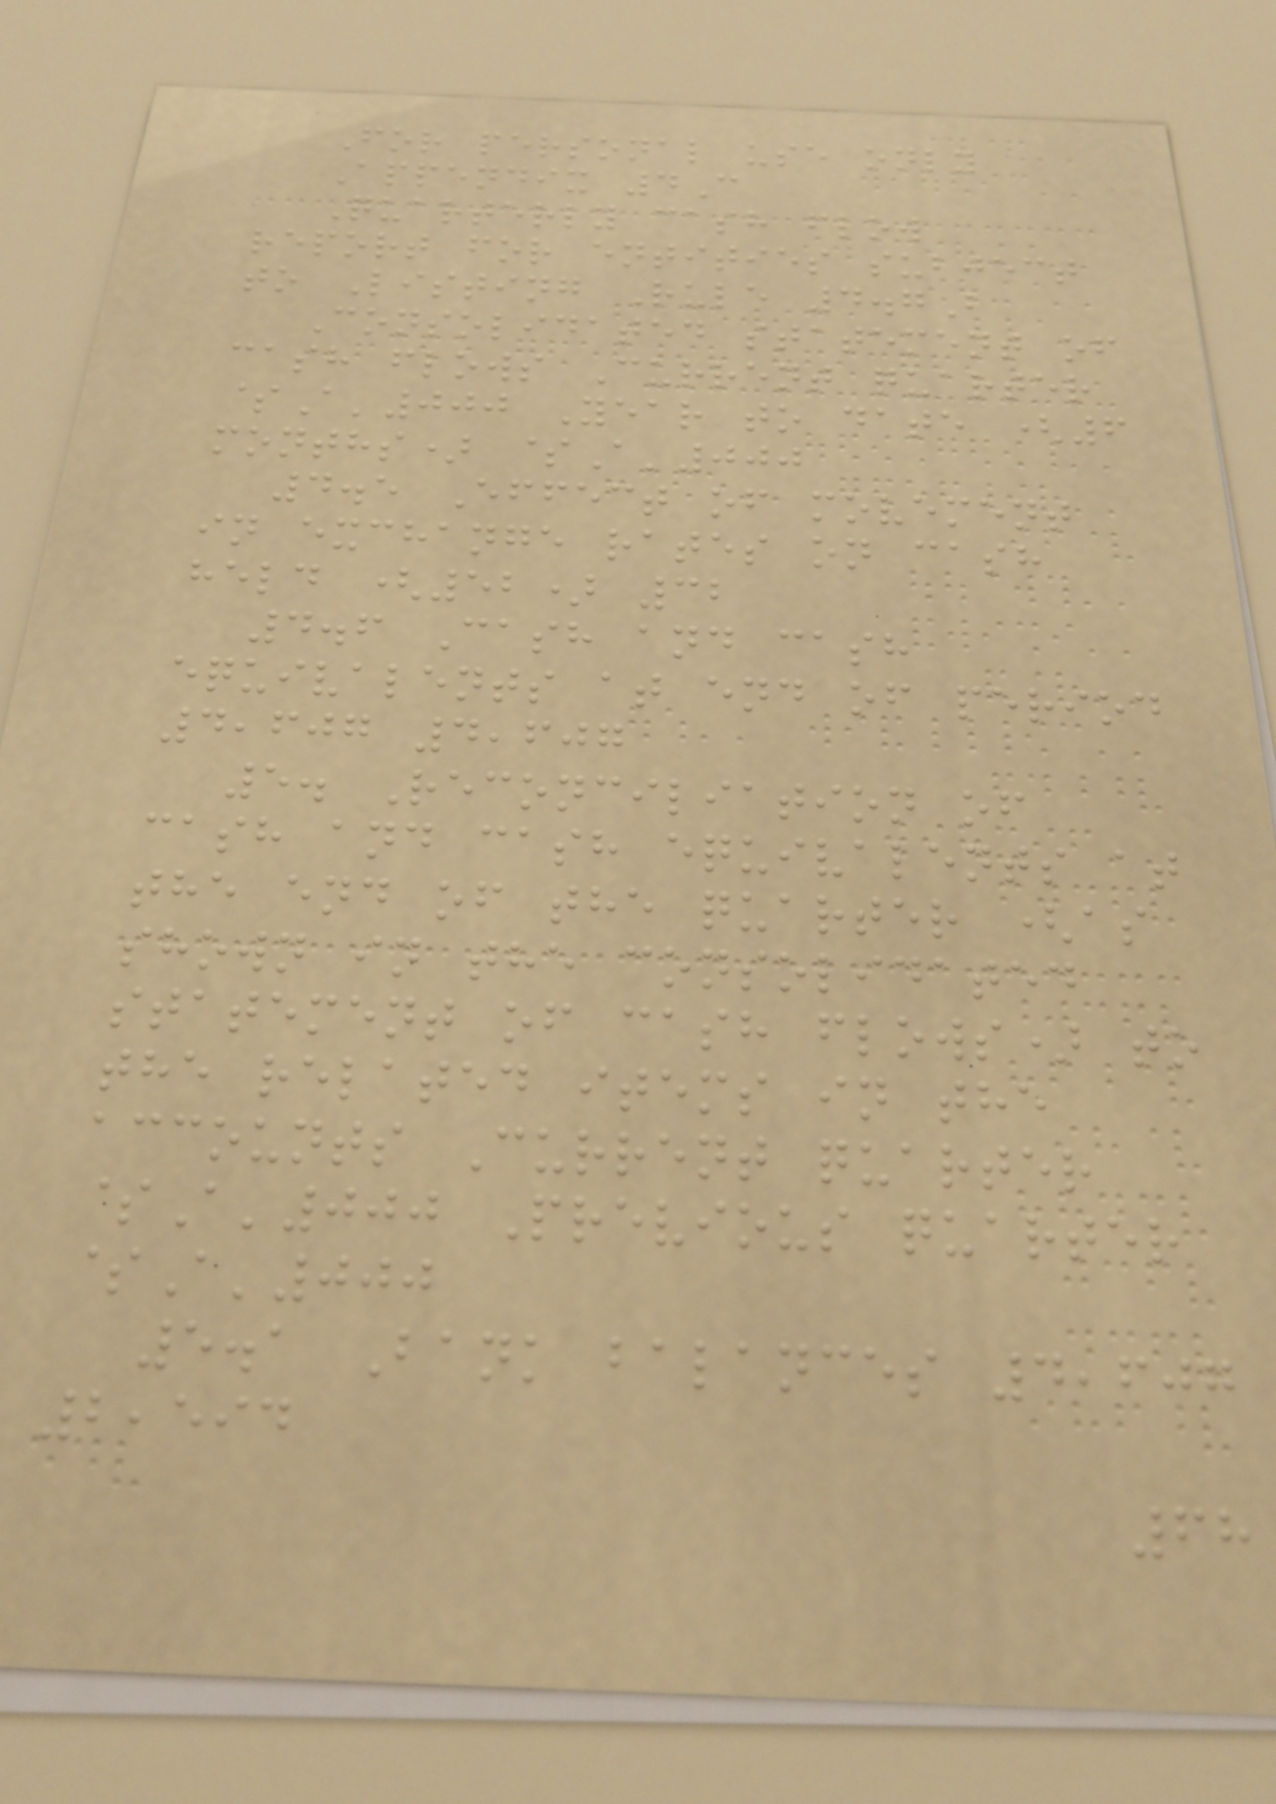For personal use only
Appendix 4C
Quarterly cash flow
report for entities subject
to Listing Rule 4.7B
Consolidated statement of
cash flows Current quarter
$A'000 Year to date (6
months) $A'000
4.5 Effect of movement
in exchange rates on cash
held (52) 32
4.6 Cash and cash
equivalents at end of period
4,607 4,607
5. Reconciliation of
cash and cash equivalents at
the end of the quarter (as
shown in the consolidated
statement of cash flows) to
the related items in the
accounts Current quarter
$A'000 Previous quarter
$A'000
5.1 Bank balances 4,607
2,594
68
